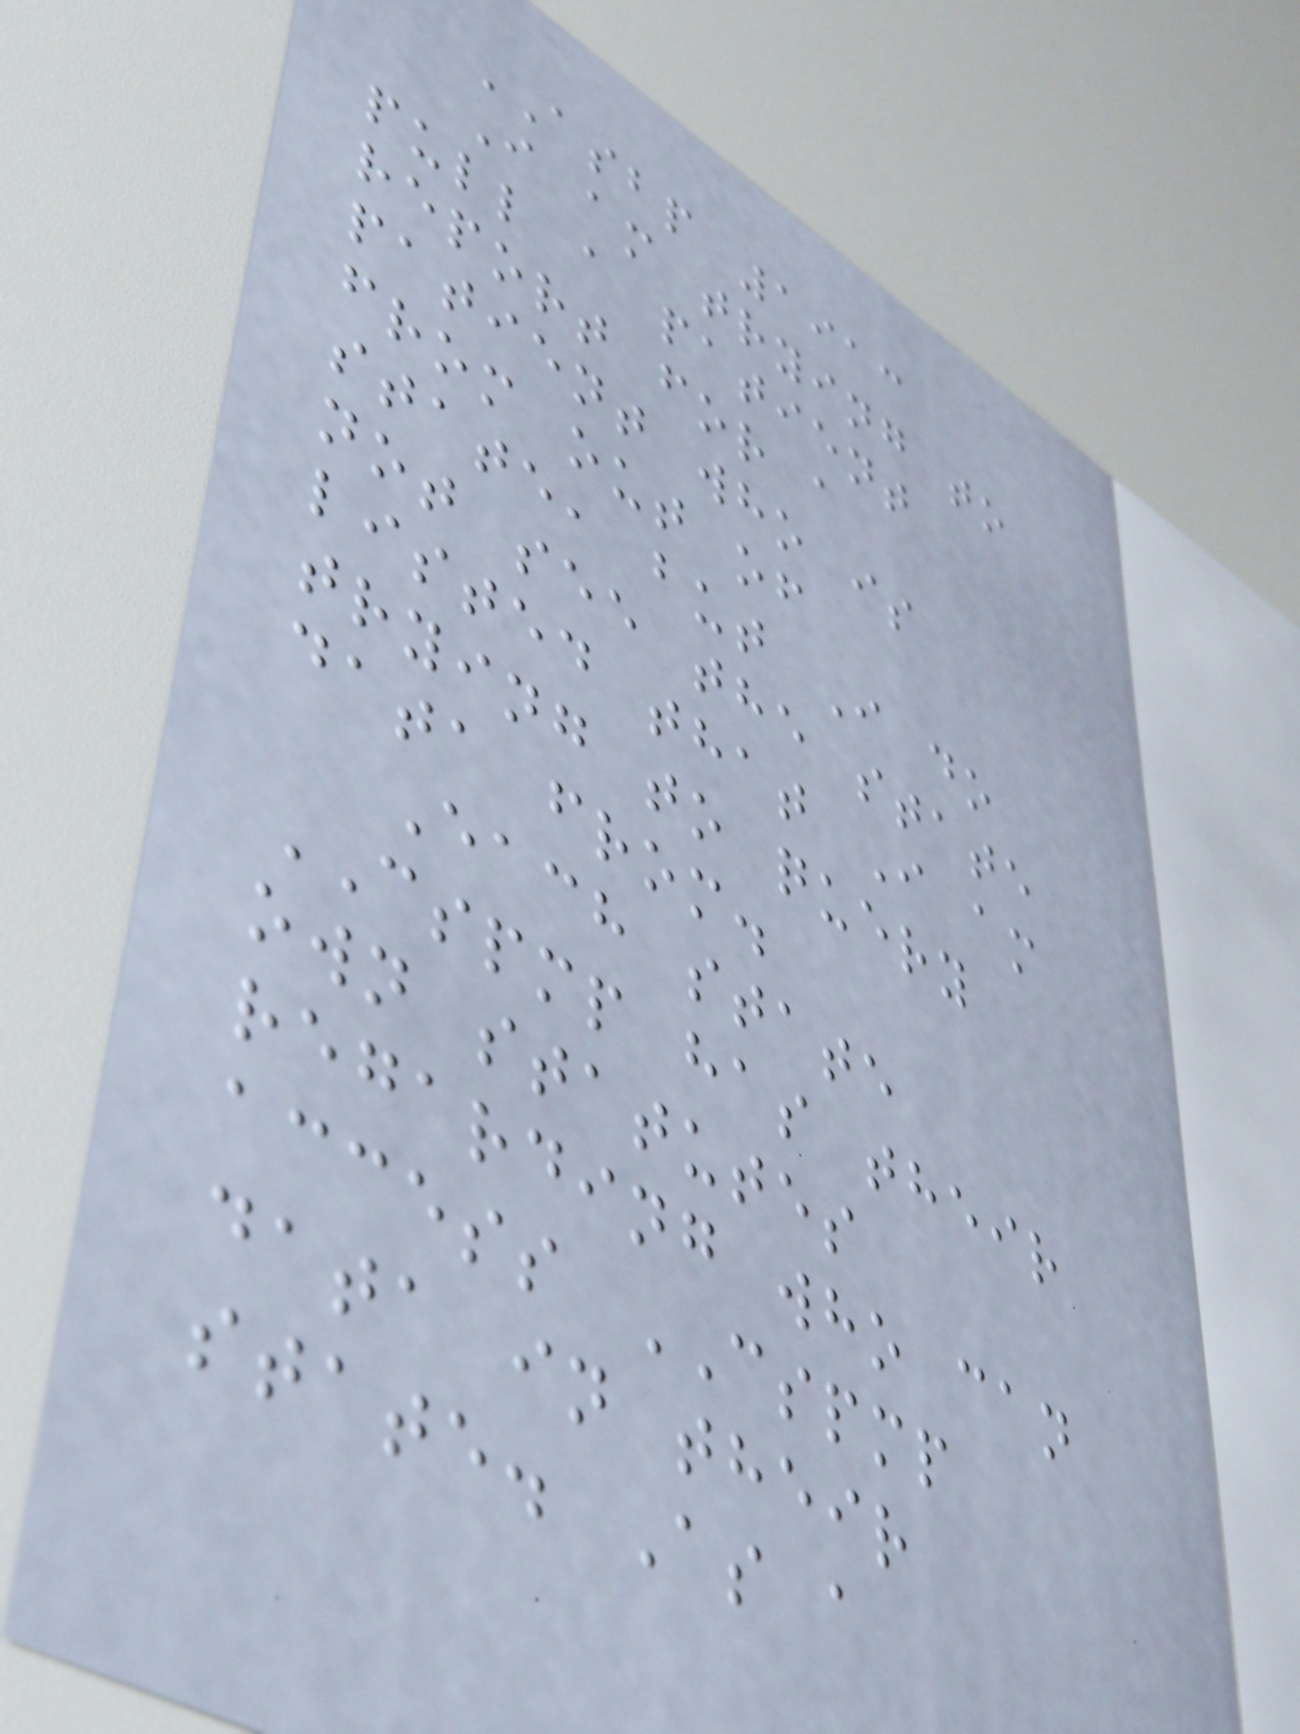ASBP 1913
I am trying to
pull a patient
report for a
patient who is
from out of
state, but I do
not see the state
listed that I am
trying to query
data from.
Each state
CSPMP has their
own statutes
regarding who can
access CSPMP
data in their
state. As a
